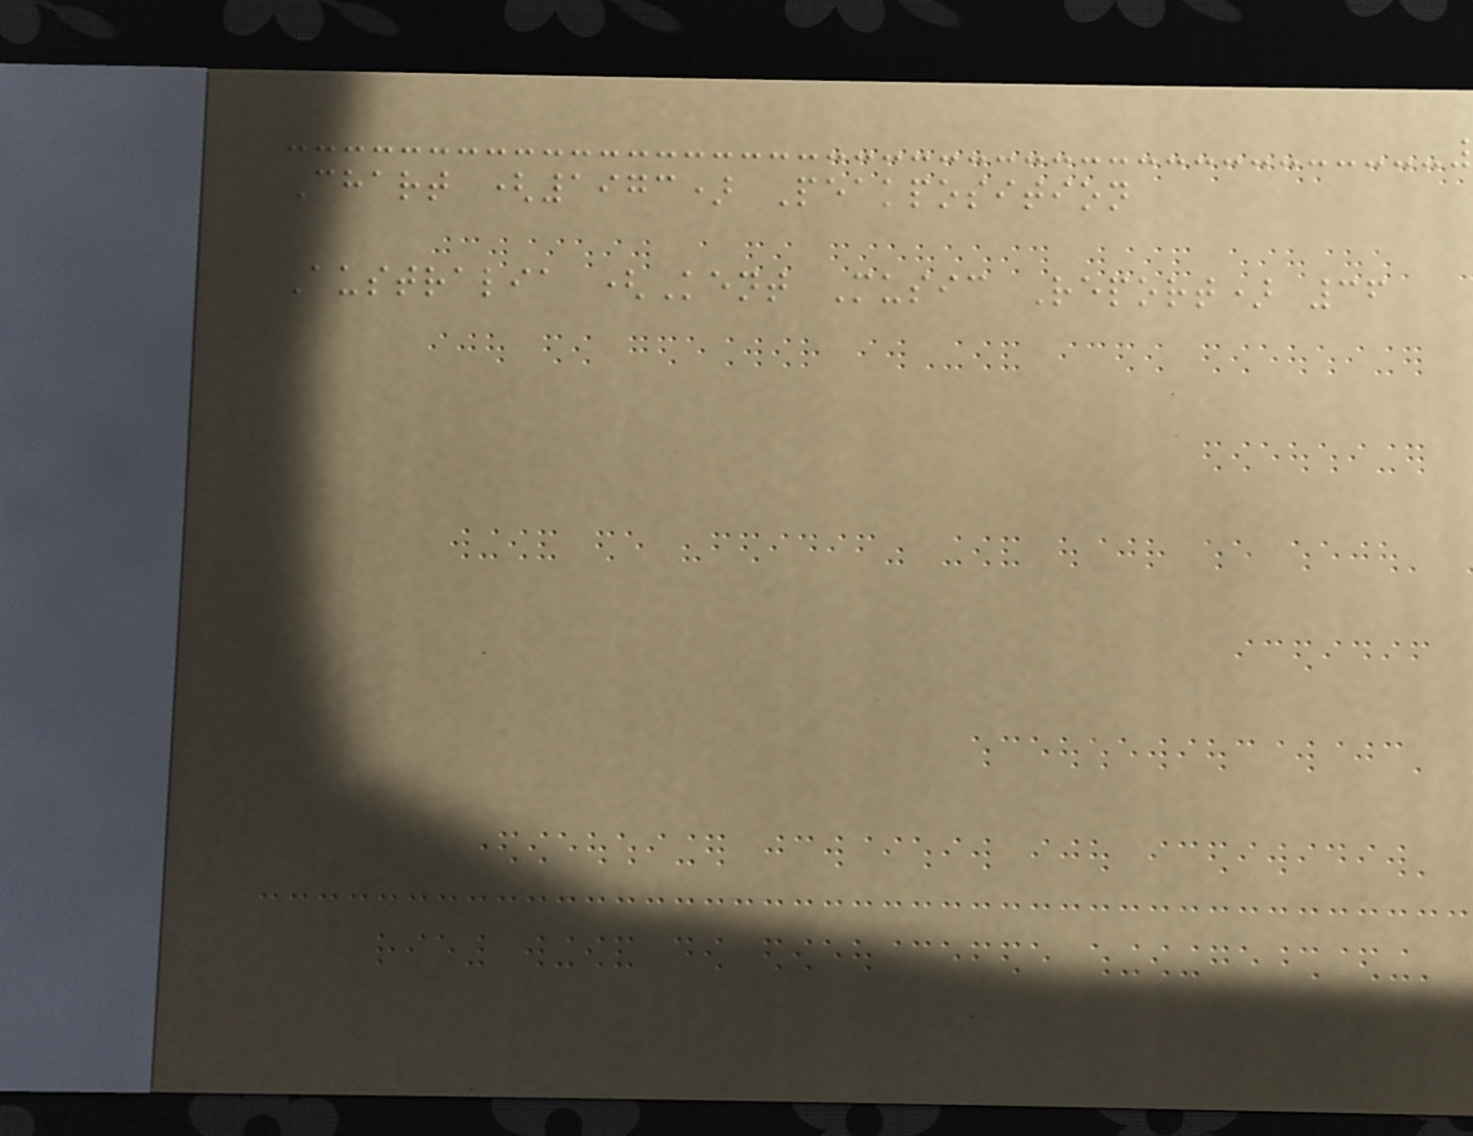Chart (1973) Peakposition
Australia (Kent Music Report) 36
